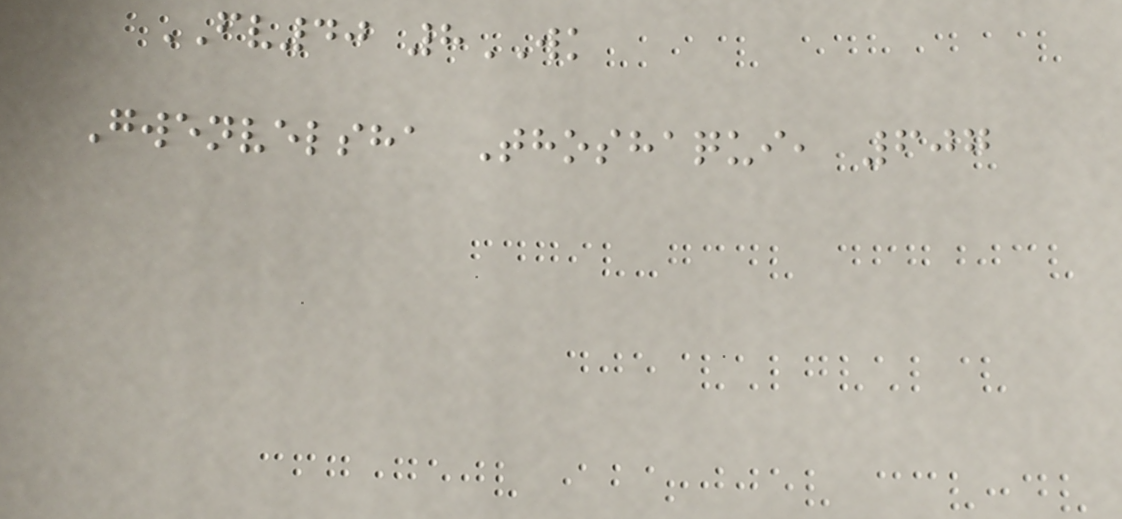FV40 8WK
Gwenvelsha Thoshaqui, 607
